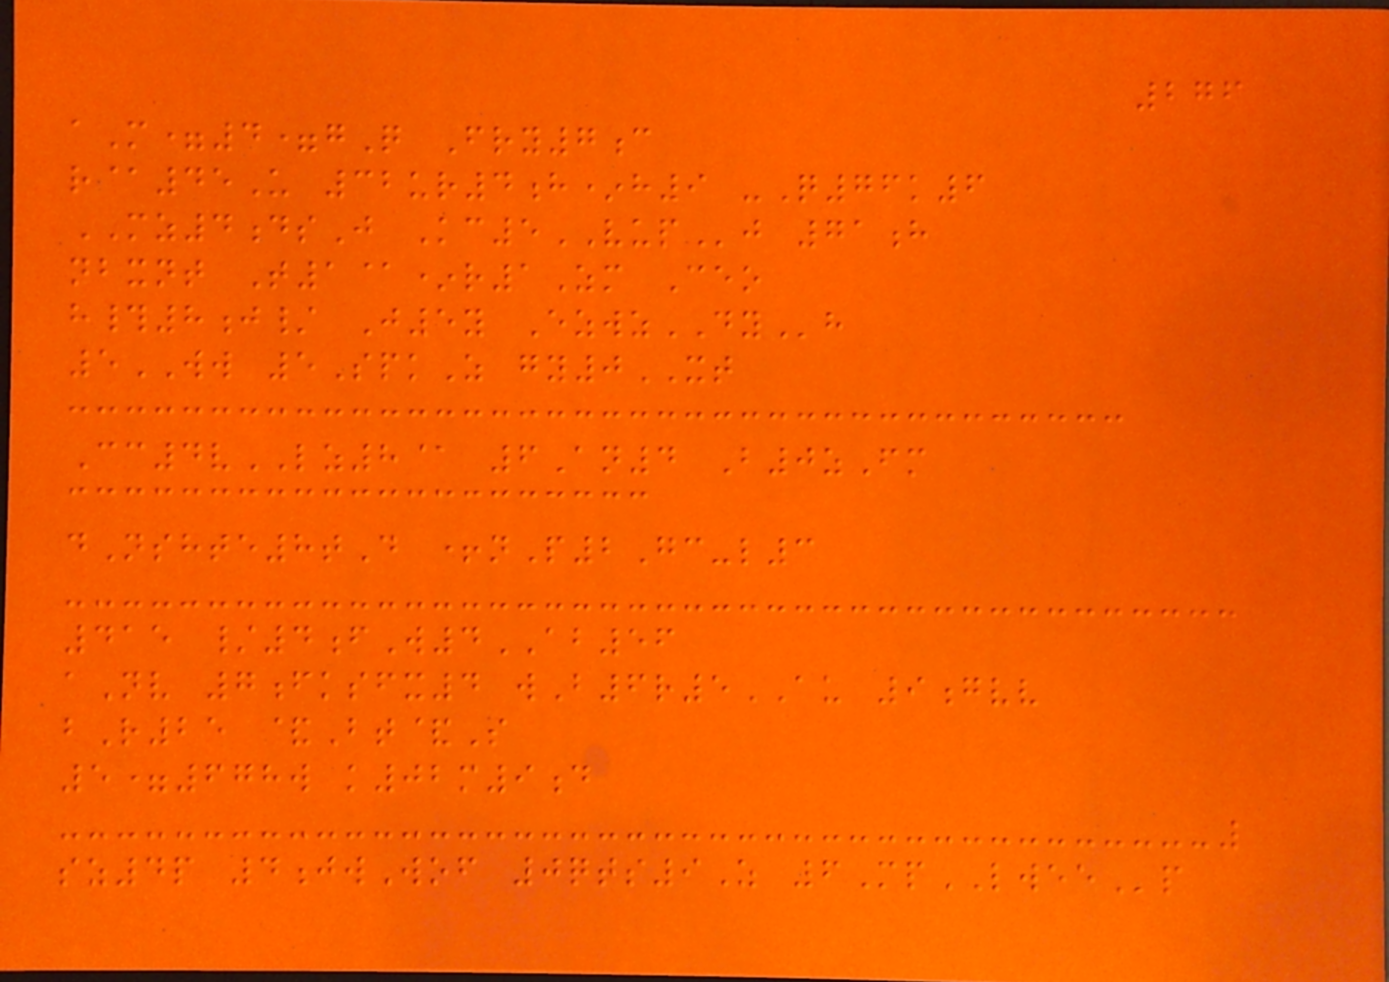276
aM=4=gQ Fry7c
r@45U 32ur4h*h9 -Q76k6
MZ4dsJ Kc5VUPj 71h
nbxnt T1@*r1Zm Ceo
h#8j/ J5y EzwzDYh
5WW 5SpkZ gy0XT
Cc4vLZ8@ 6An4 B0zFm
dNshte8tD +nP2Gc-l3
415 /4fW4AB56
aNv 7fksfx4 wB6r5AU 9gvv
bR25 &Bt&S
5=678w k02m9d
sz4p 4jwWof 0qts9Z 6MpLWEEp
